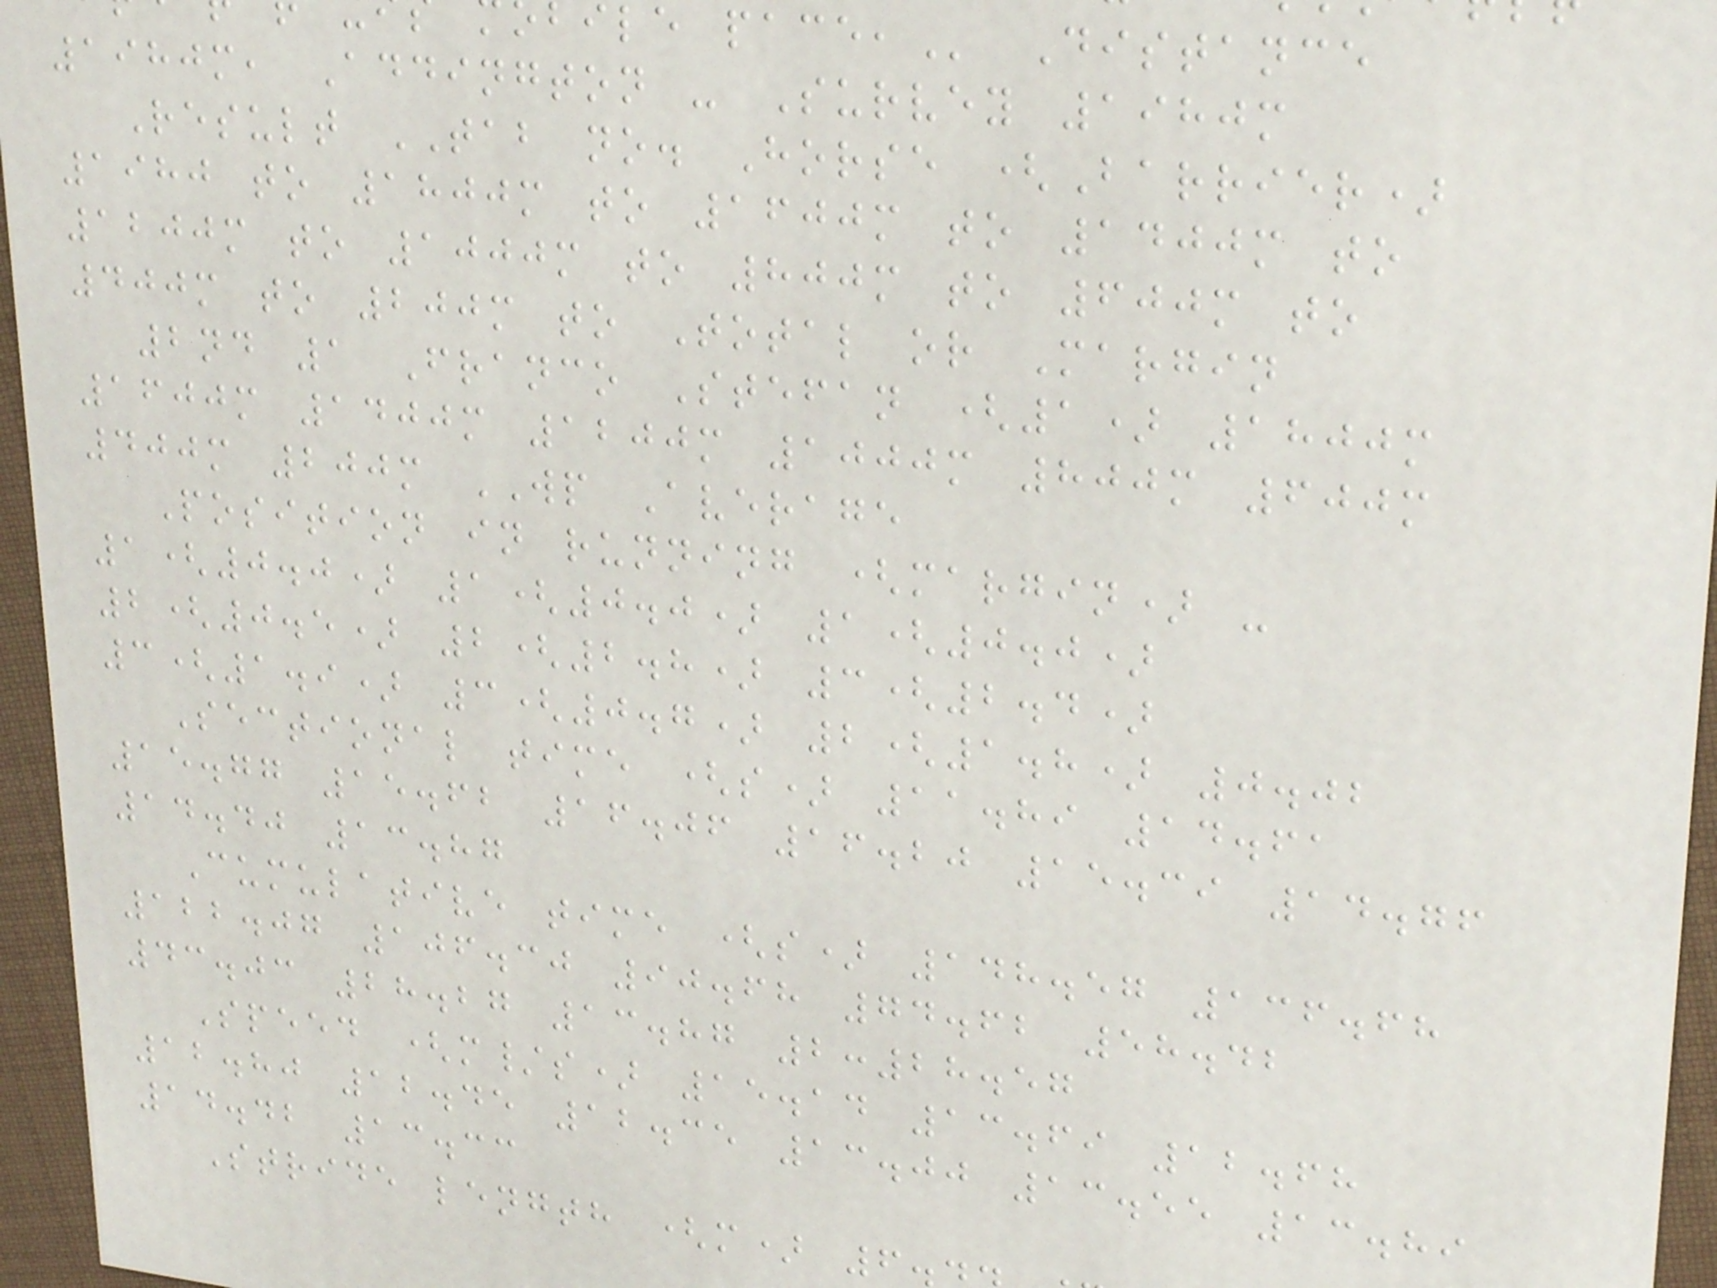1980m, Addington - Survey 1980m
Result TAB no. Horse (Barrier)
1980 to 1800m to 1600m to 1400m to
1200m to 1000m to 800m to 600m to
400m to 200m to Total or Margin
2nd 1 Franco Stefan (1) 1800m
1600m 1400m 1200m 1000m 800m 600m
400m 200m WP Average
Position in running (margin) -
1(0.0) 1(0.0) 1(0.0)
2(0.5) 2(2.8) 3(2.4)
3(1.9) 3(0.7) 2(1.8) 0.02
Sectional time (s) 11.89 14.61
15.77 15.62 16.06 16.20 15.39 14.76
14.40 13.87
Cumulative time (s) 148.57 136.68
122.07 106.30 90.68 74.62 58.42
43.03 28.27 13.87 2:28.57
Speed (m/s) 15.14 13.69 12.68
12.80 12.45 12.35 13.00 13.55 13.89
14.42 13.33
Stride length (m) 6
